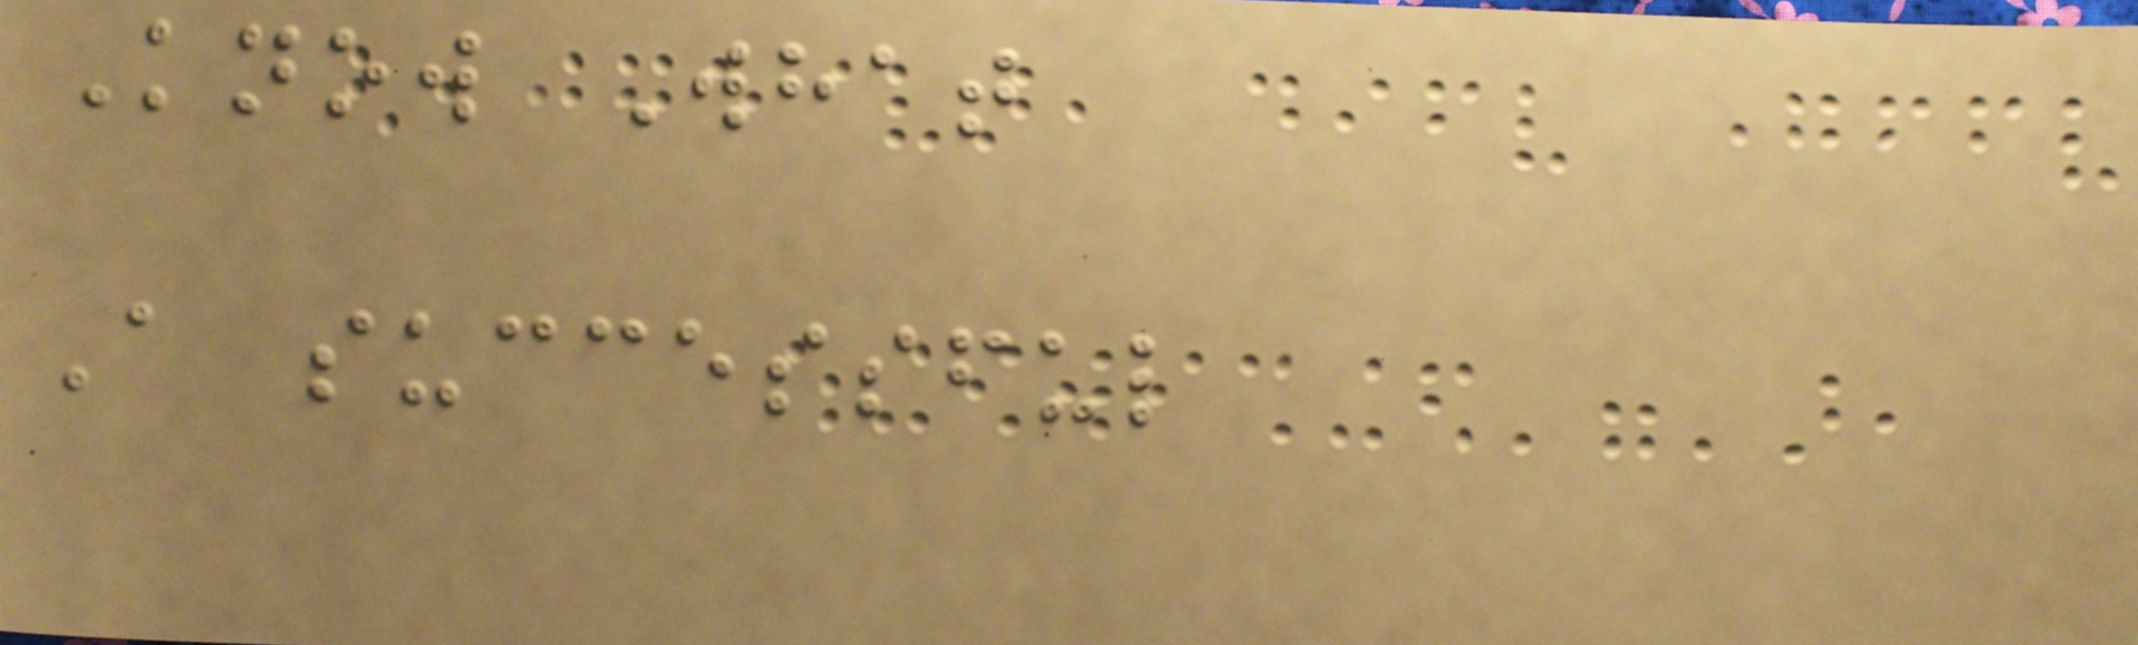Know What
A successful
